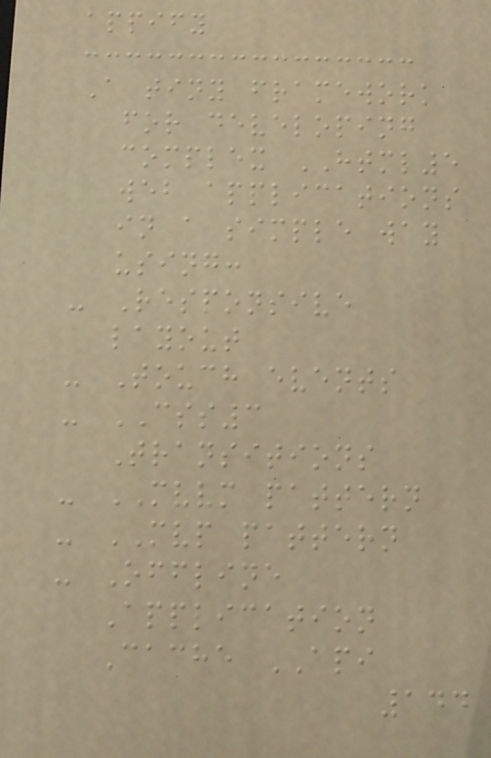appify
A tiny framework
for developing
complex HTML5
web applications
in a simple way
using:
- Responsive
layout
- Touch events
- CSS3
Transitions
- MVVM pattern
- MVP pattern
- Offline
Application
Cache API
144
